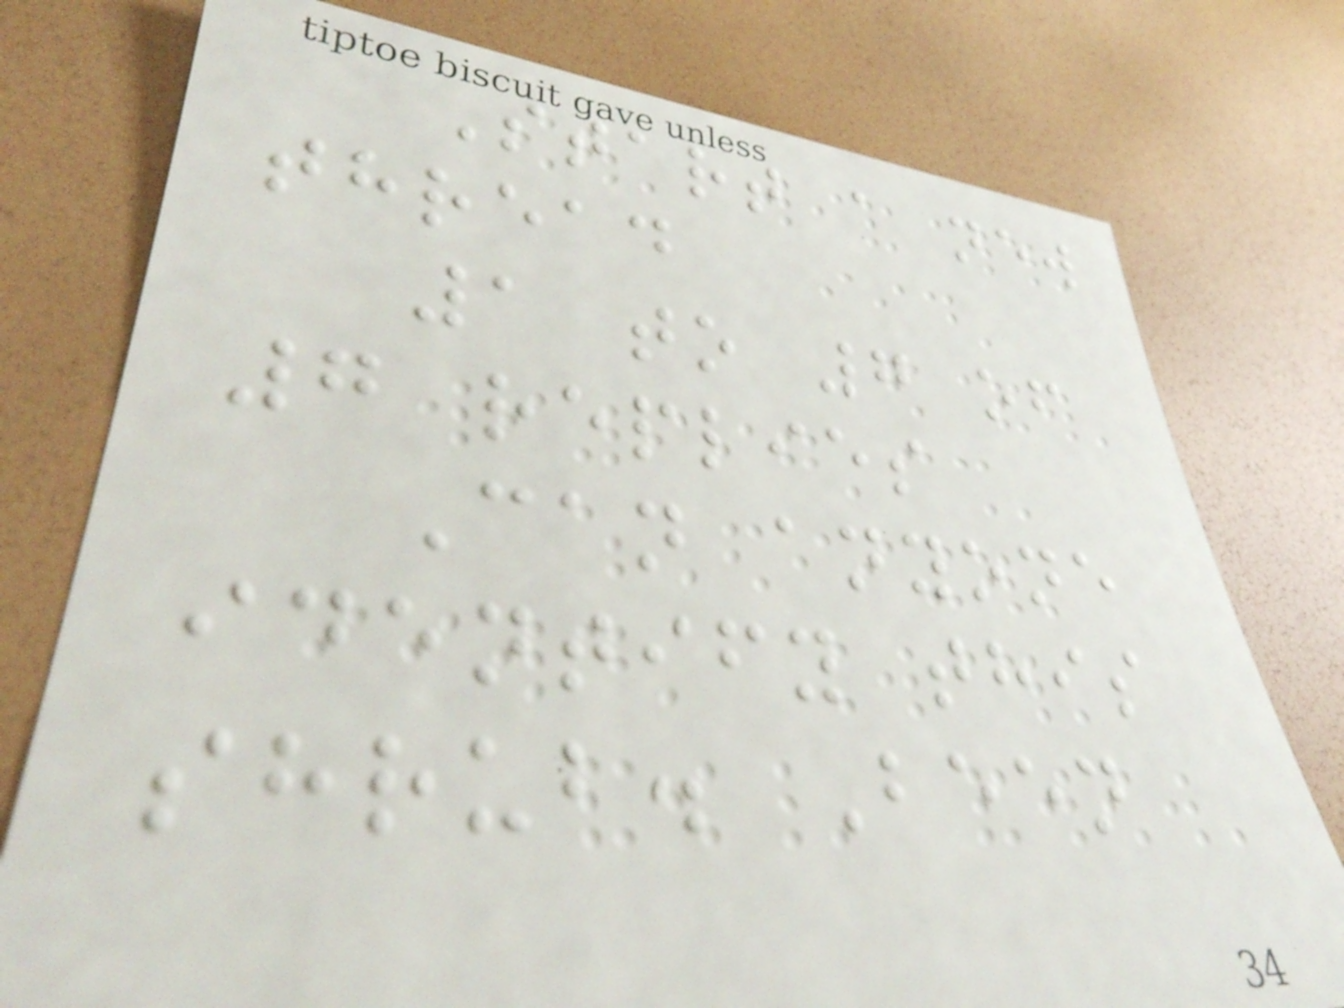Start a new
thread
1 to 7 of
7 replies
Can anyone
identify this
shrub. Been
